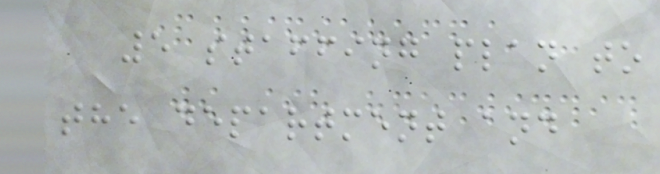5 staffing plan to
the department and
